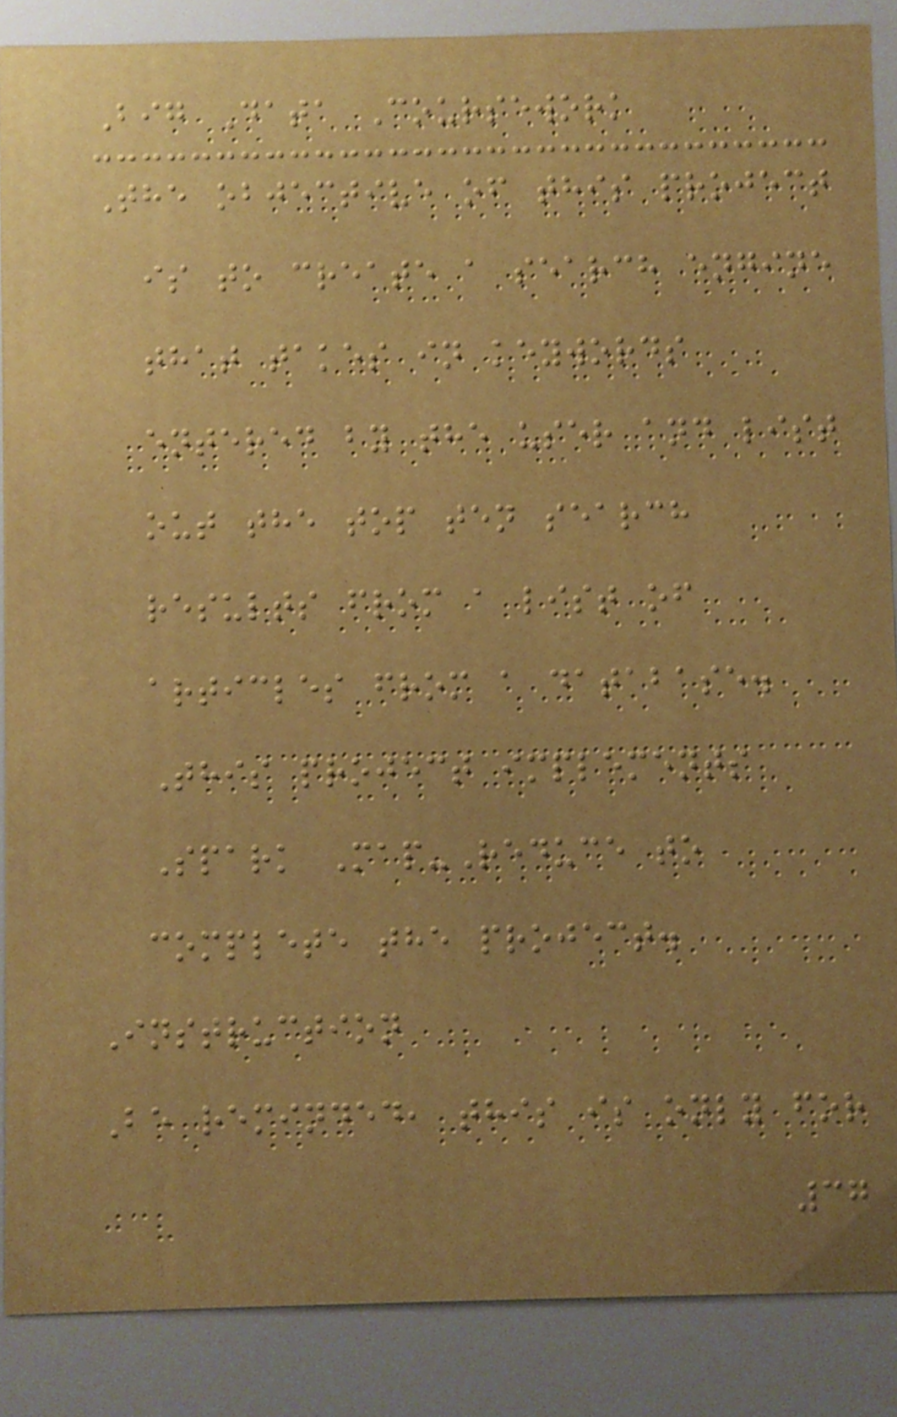Big Data Coursework
The objective of this project
is to create a search engine
that takes in keywords
entered by the user and list
out the top ten search
results from a list of
articles from a database.
This project implements
Spark Map-Reduce to
complete the project.
Instruction
Be reminded, this is only for
37
